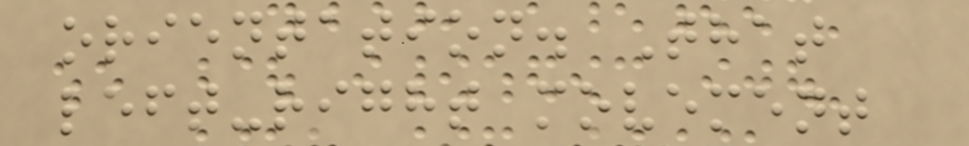orientation. That
left-right movement
